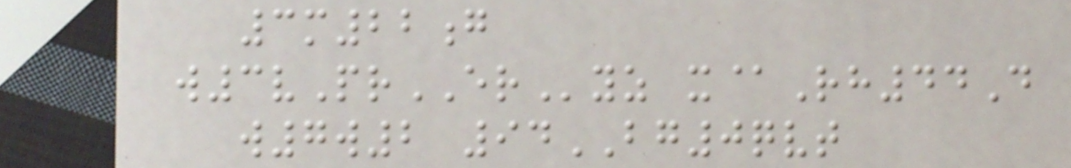3m22g
w3vPrERyz x@Rh44D
w7w2 94BG0qvt
